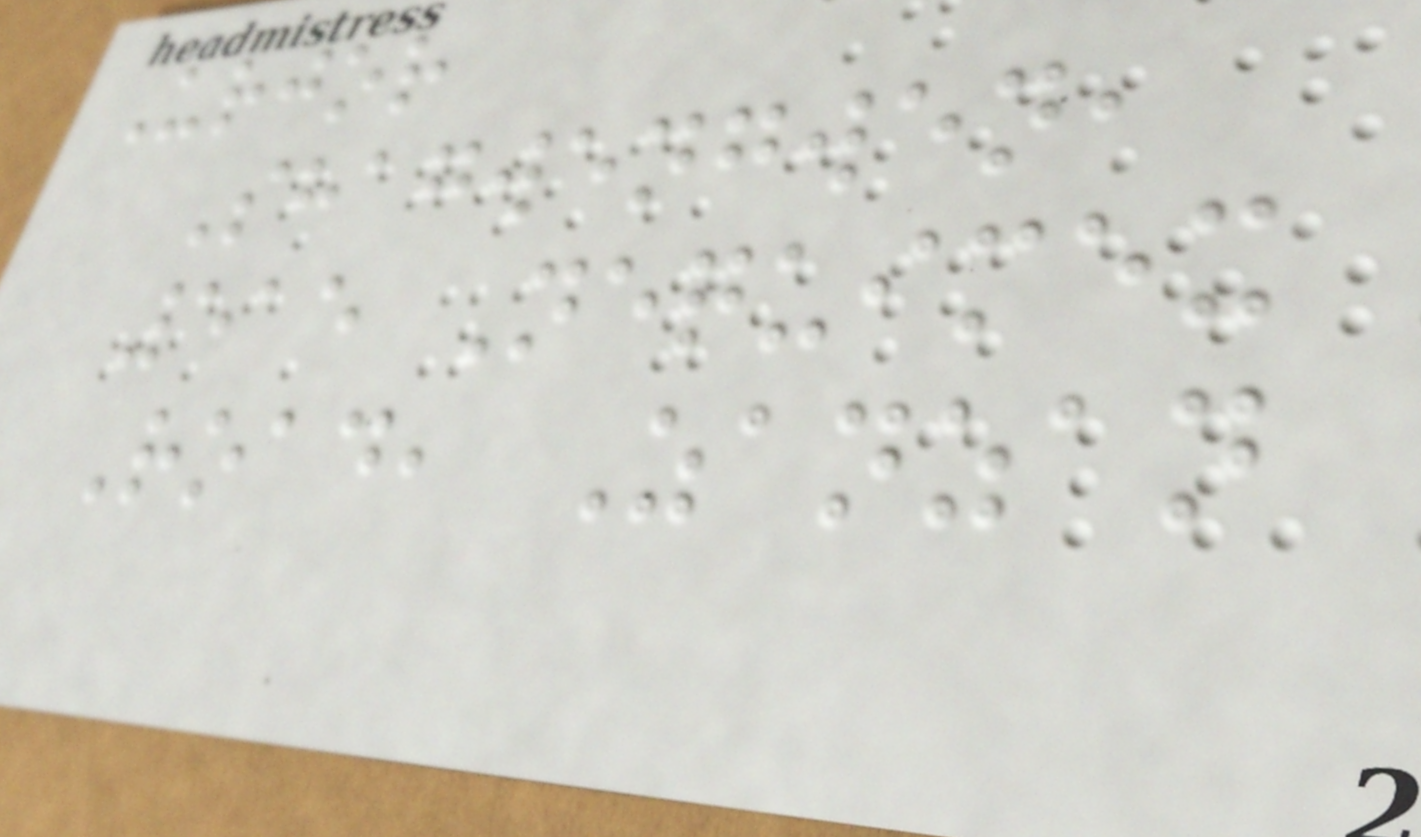Urjor
Shagwengwen,
515 Nequimex
Road, Zanzan
